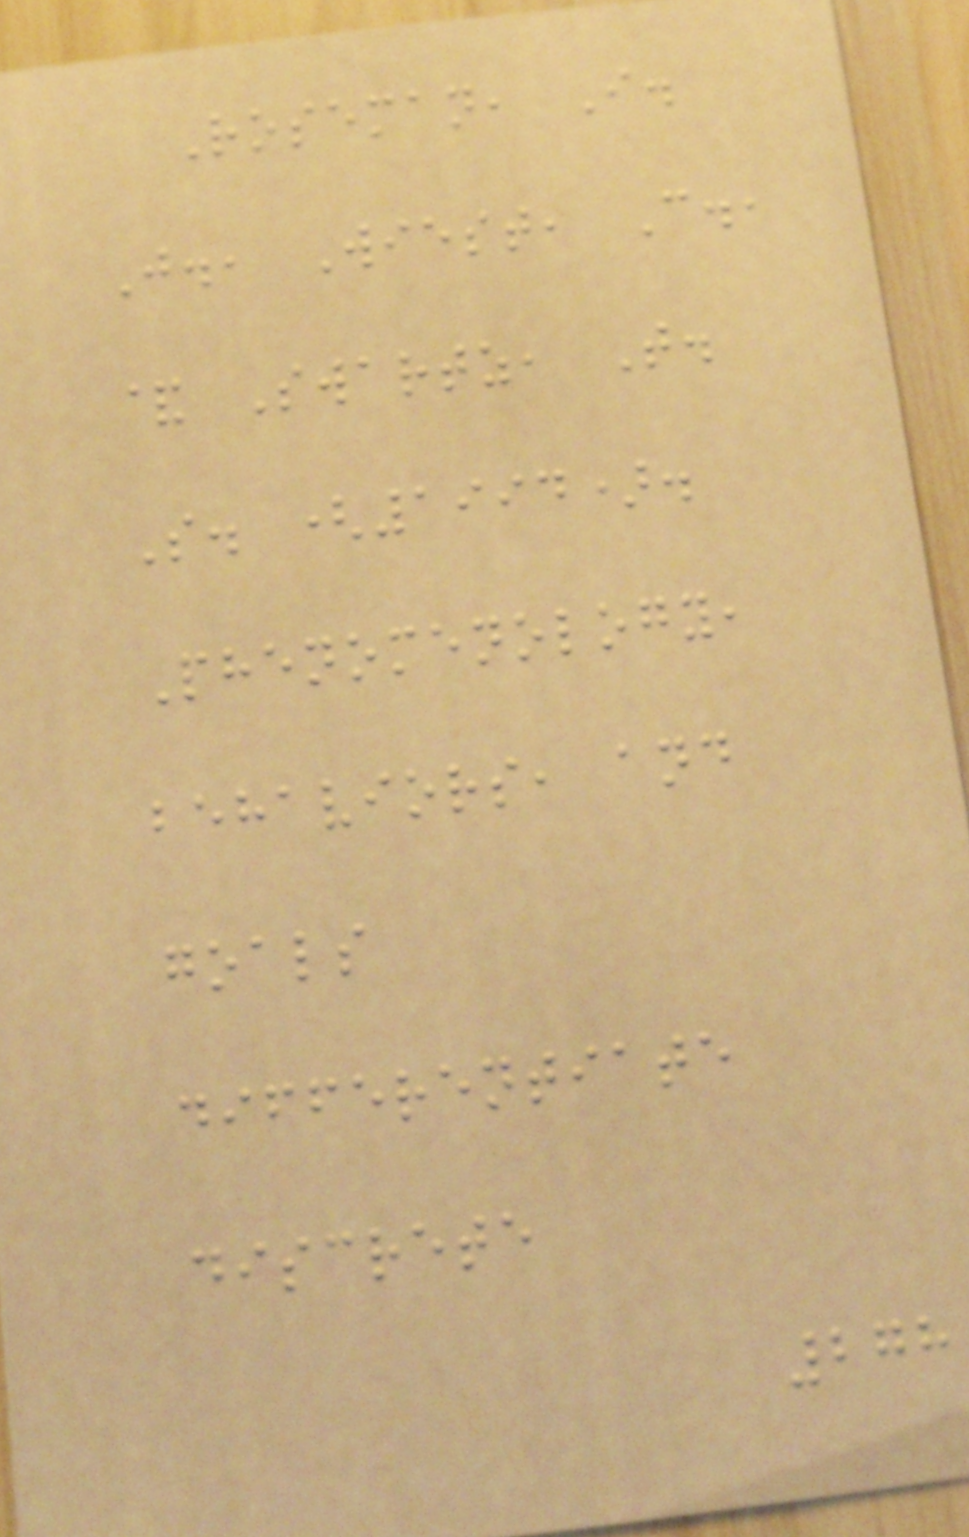Roseman, I.
J., Wiest, C.,
& Swartz, T.
S. (1994).
Phenomenology,
behaviors, and
goals
differentiate
discrete
278
